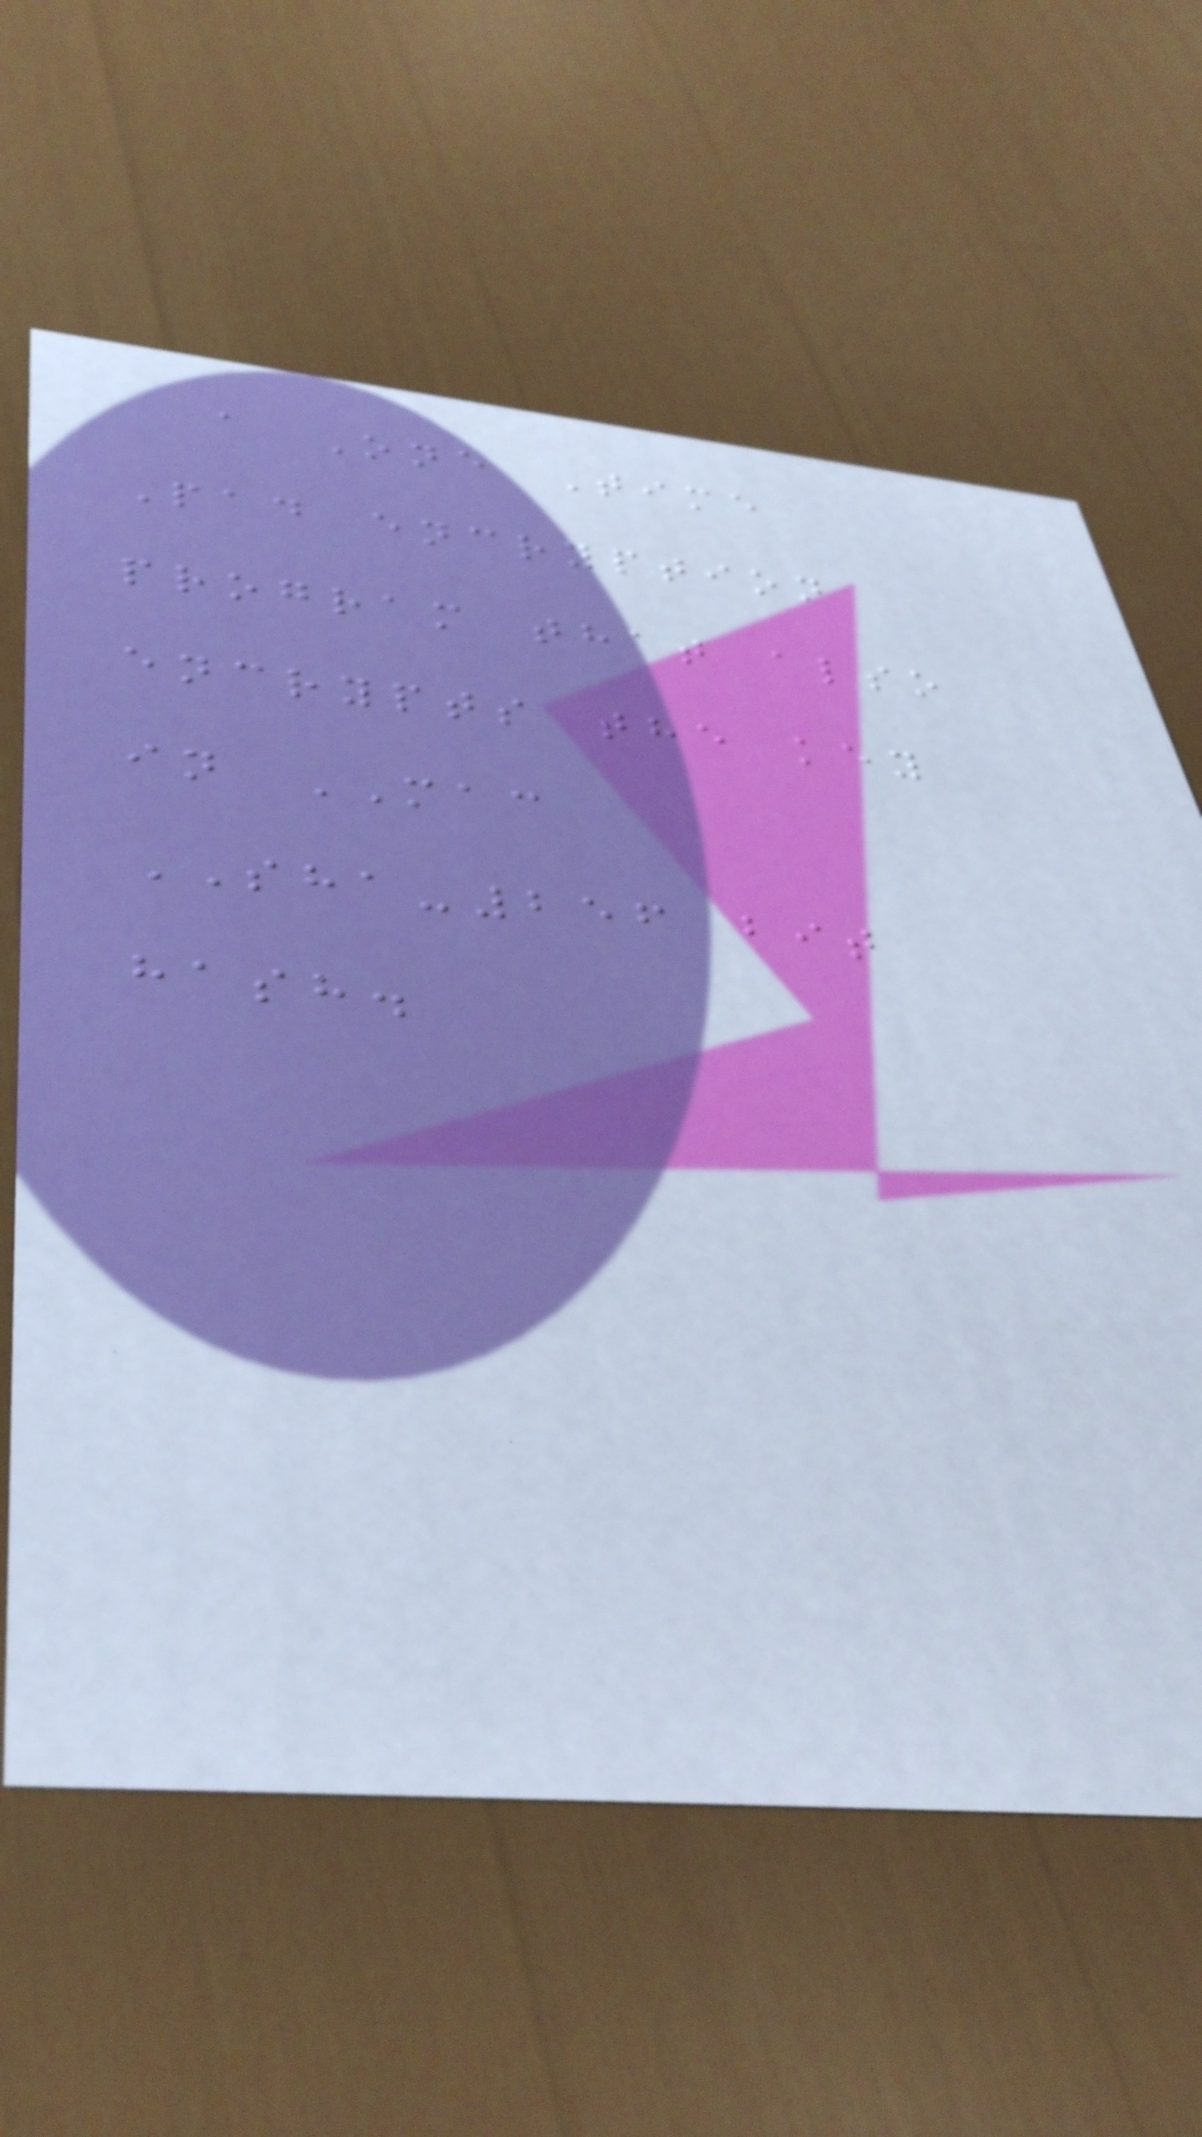a One Time
Pad encryption
program that also
encrypts the key
in MAC
SHA-256 bit
hash.
